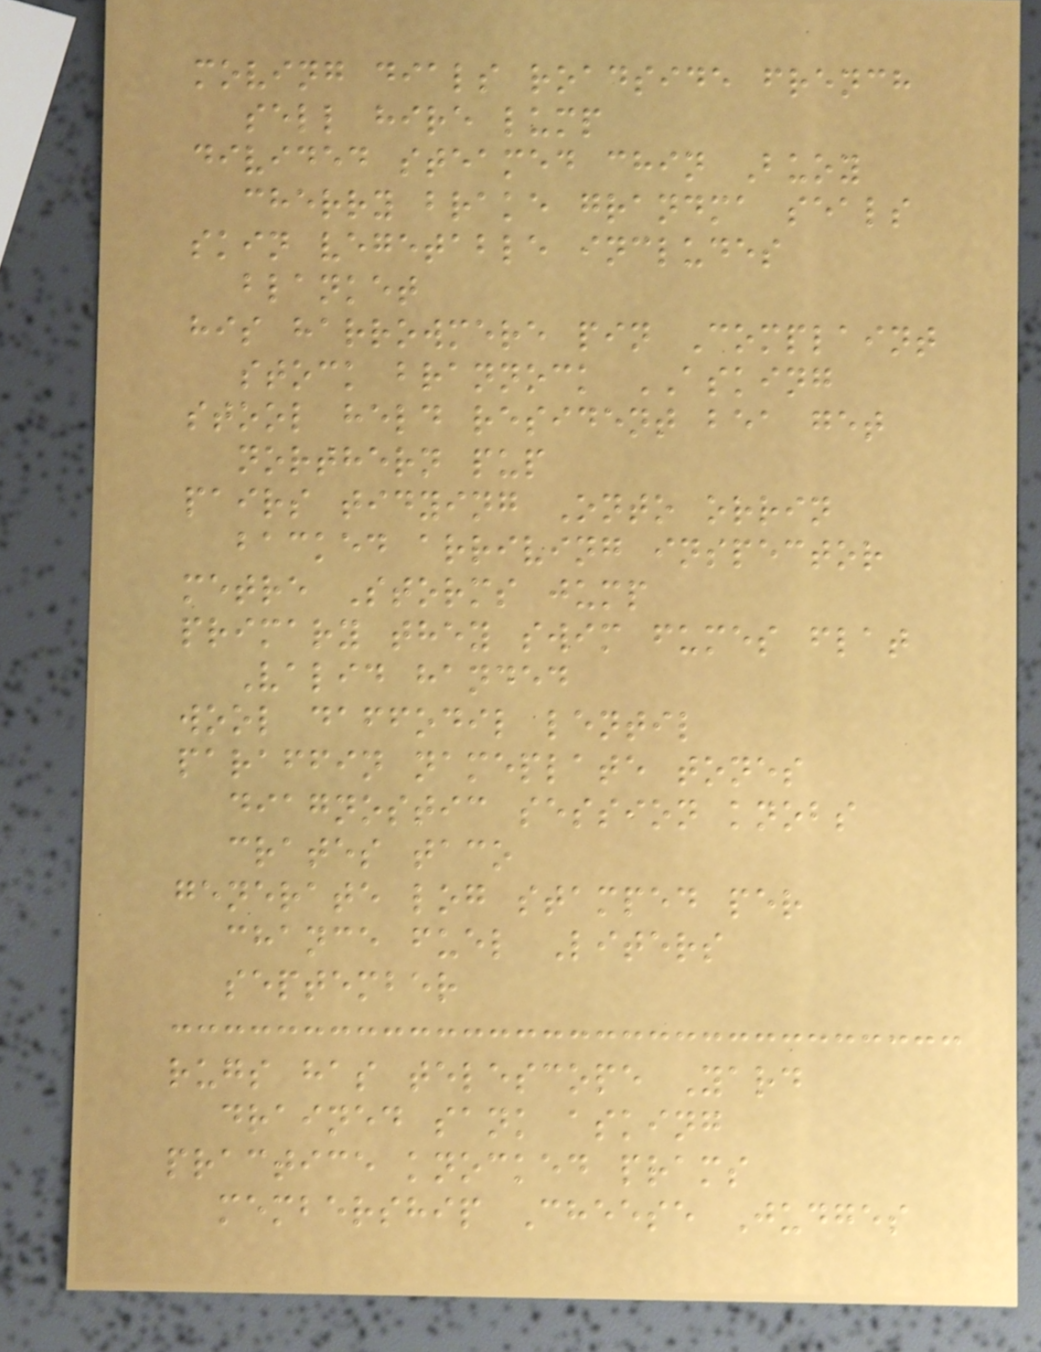moving dials roadside french
sell hire lump
divided steamed chin Buoy
cherry brake grandma seals
skin vegetable includes
blanket
his harrowmere pin Complaint
stock brannock ASKING
stool held resident bea get
northern pup
pairs tidying Onto orrin
backed arriving inspector
metre Storms jump
primary they swim fumes flat
Valid handed
wool daffodil lentil
paraffin nameplate tones
diagnostic session knobs
crates taco
generate log stamped per
chance fuel Liters
september
rugs has telescope Yard
drained sank asking
practice knocked prams
membership Cheese Judges
